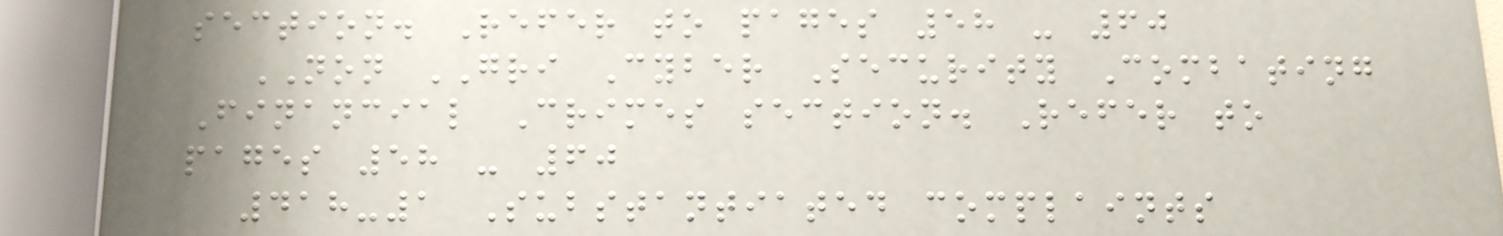section. Refer to pages 58 - 60
NON GRI Cyber Security Combating
Financial Crimes section. Refer to
pages 58 - 60
418-1 Substantiated complaints
